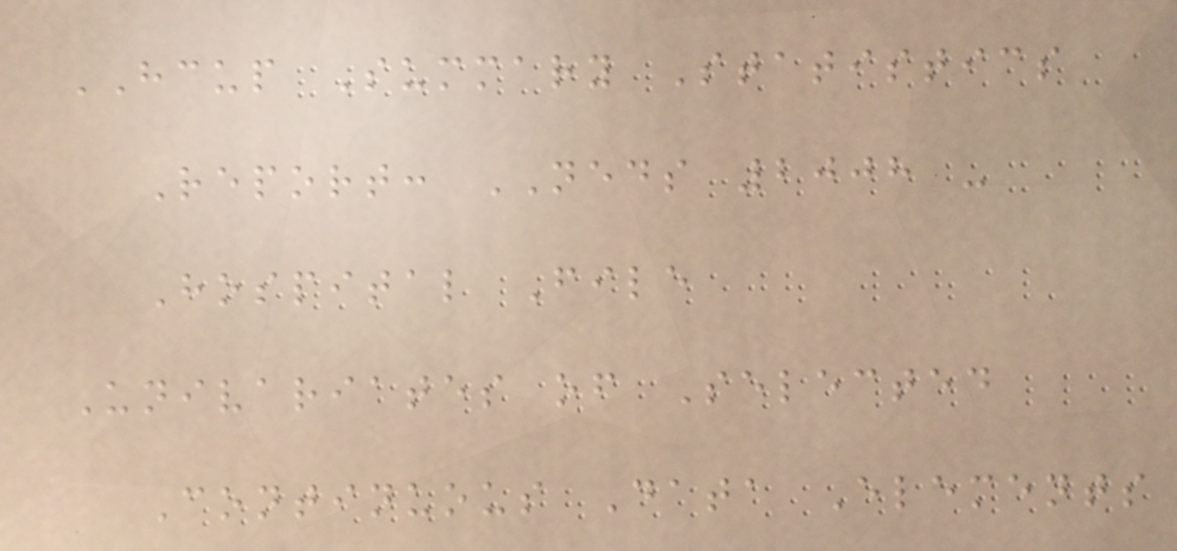HCUP Summary Statistics
Report: NEDS 2008 -
Hospital File
Univariates of Selected
Continuous Data Elements
